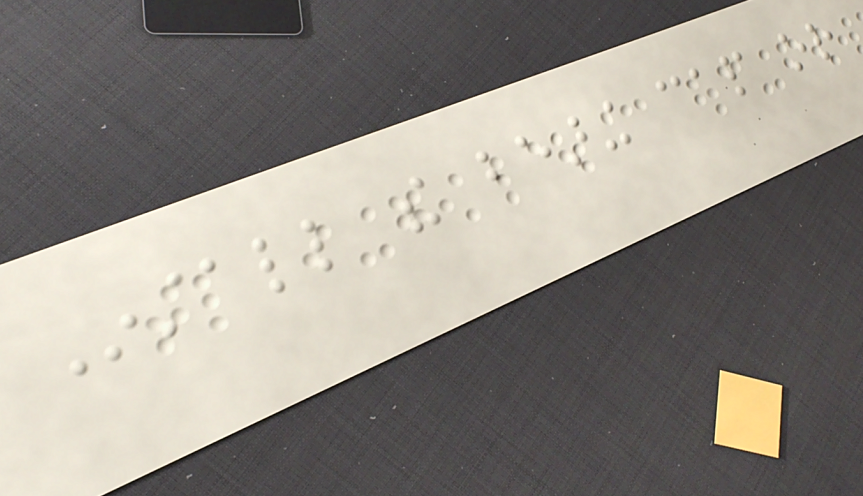Install the bearing cap or
